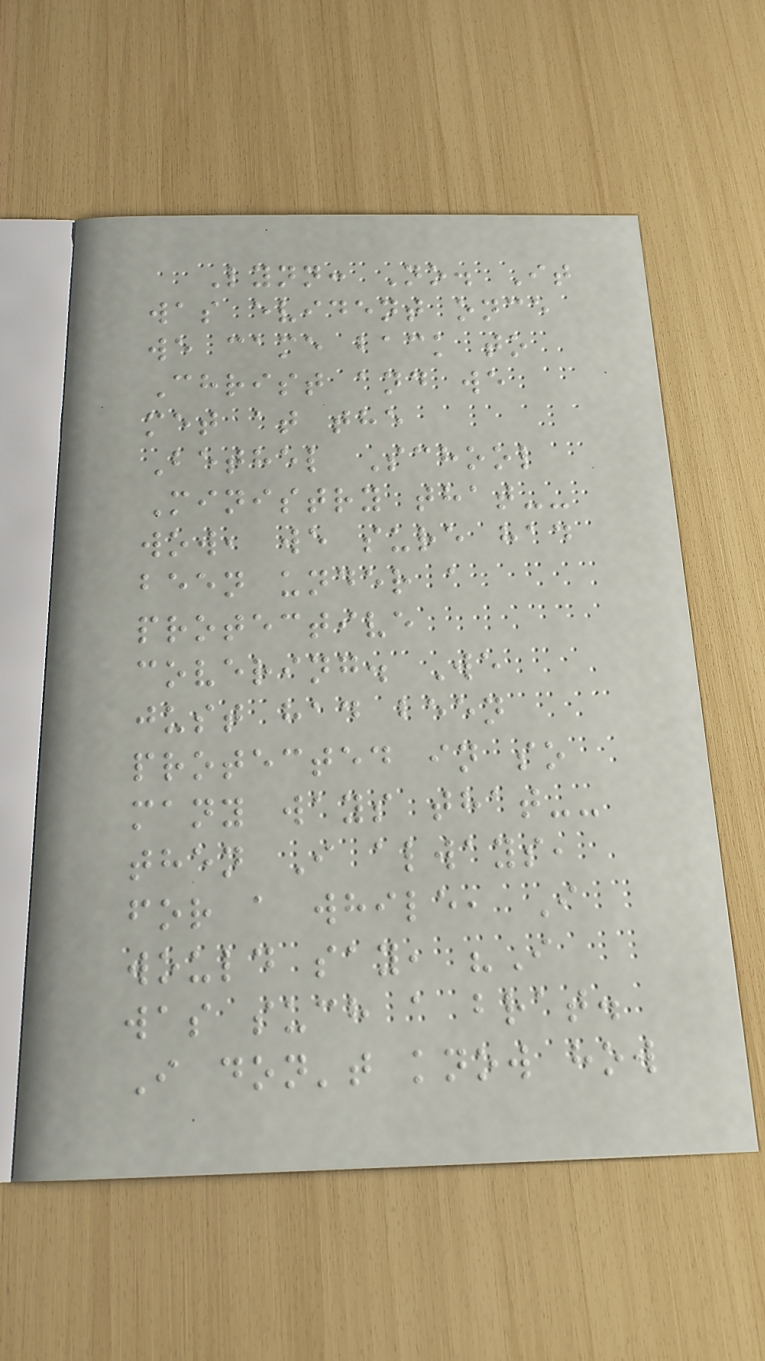Lynn: No. It
was evident once
we came back to
Christ and we
met at the
Bethel School
Ministry that--
wow, we sure had
been under a
protective
covering. We
just had been
protected in so
many ways that--
then I always,
for a while, I
would say, "I
was such a brat.
I don't know how
